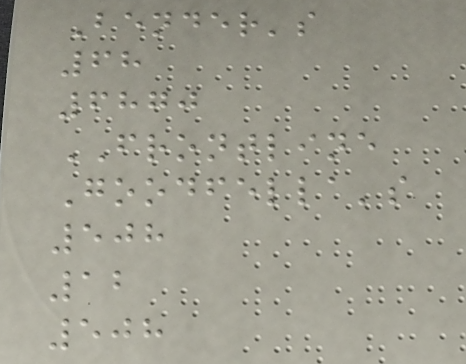Bender's
68
6870
FRONTLINE
Goodfella's
508
12
508
